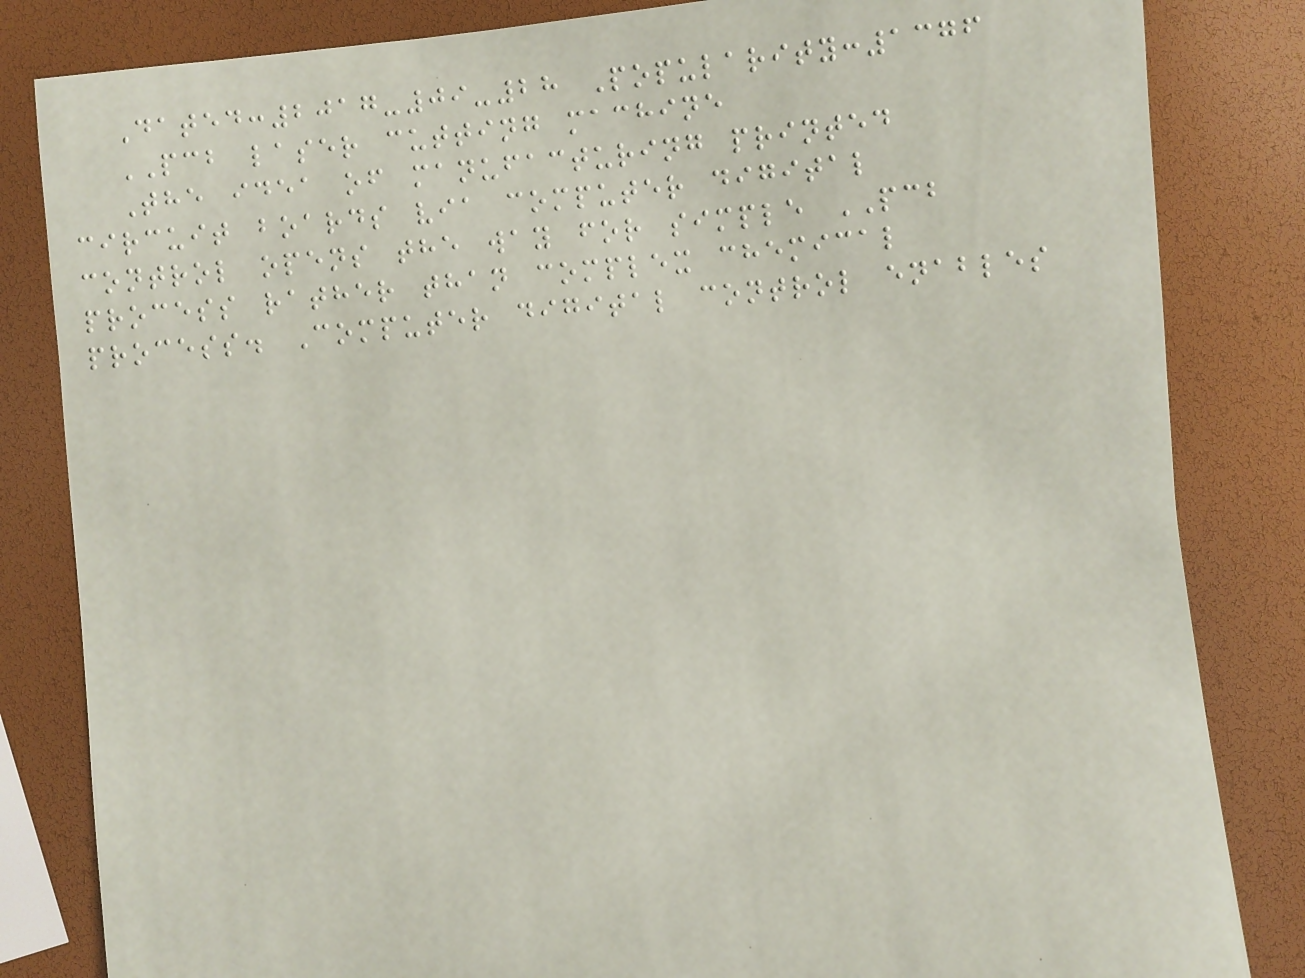Dated:2017-09-28 Popularity:1376
PCB laser cutting machine
The idea of manufacturing printed
circuit boards via computer digital
control opens the way for simple PCB
process rather than complex chemical
process. Computer digital control enables
